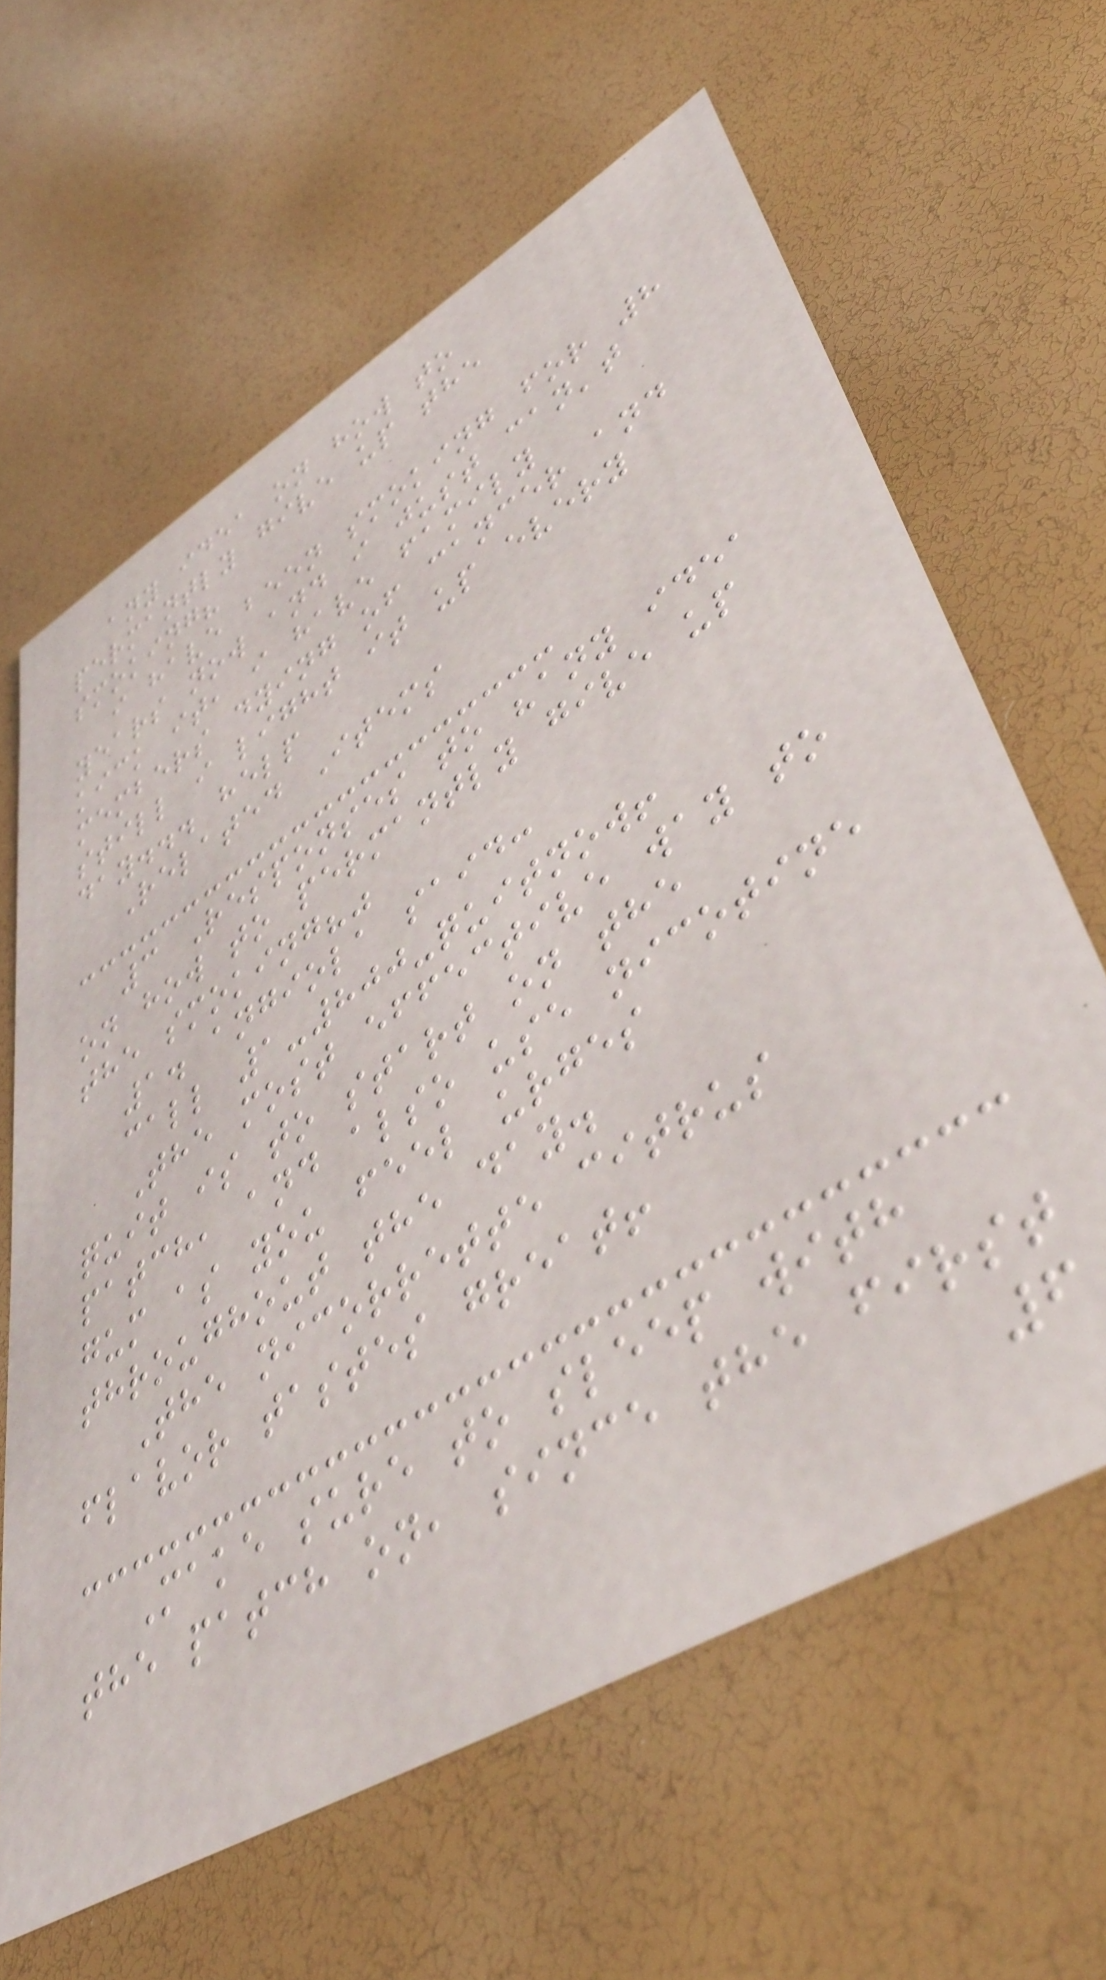any idea on how to
permantly give up the
smoking?
i have been smoking for 8
years now and i just can't
kick it, i have family
members dying of cancer and
still i light it up every
day... help
Related Items
3 Responses to "any idea
on how to permantly give up
the smoking?"
1. angiola said:
call 1-800-quitnow!
The most effective way to
quit is to start on the
patch, and also use nicotine
gum as you feel urges
throughout the day.
The nicorrette citrus
flavor tastes great!
Make sure to sleep with
the patch on, since the first
6
